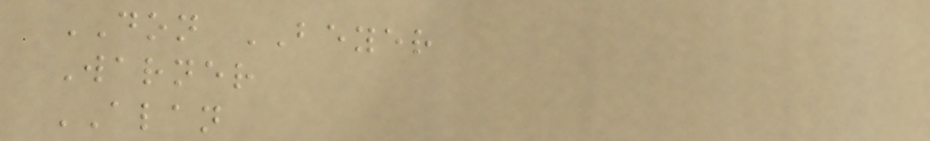DON BEYER
Warner
ALAN
